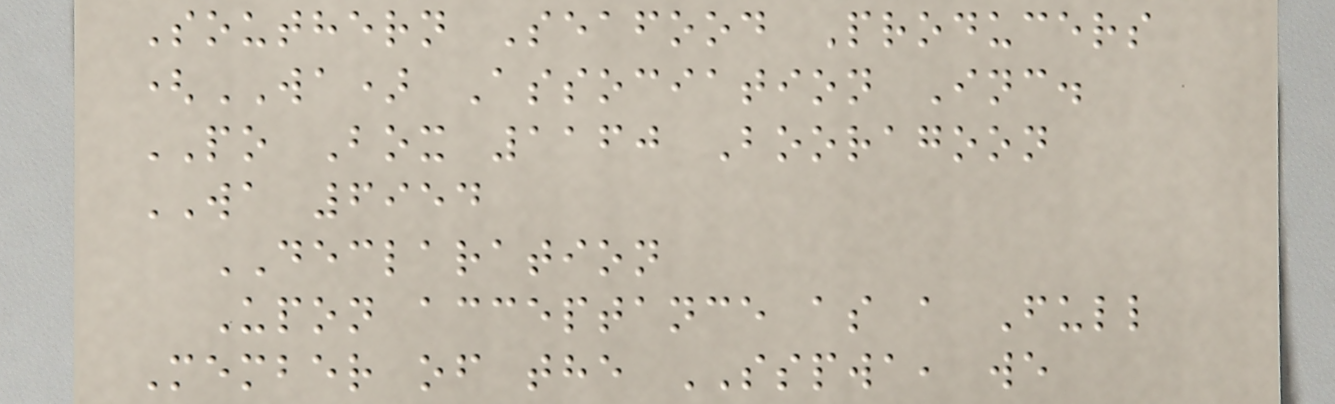Southern Seafood Producers
(WA) Association Inc.
PO Box 1160 Booragoon
WA 6954
DECLARATION
Upon acceptance as a Full
Member of the SSPWA, we
